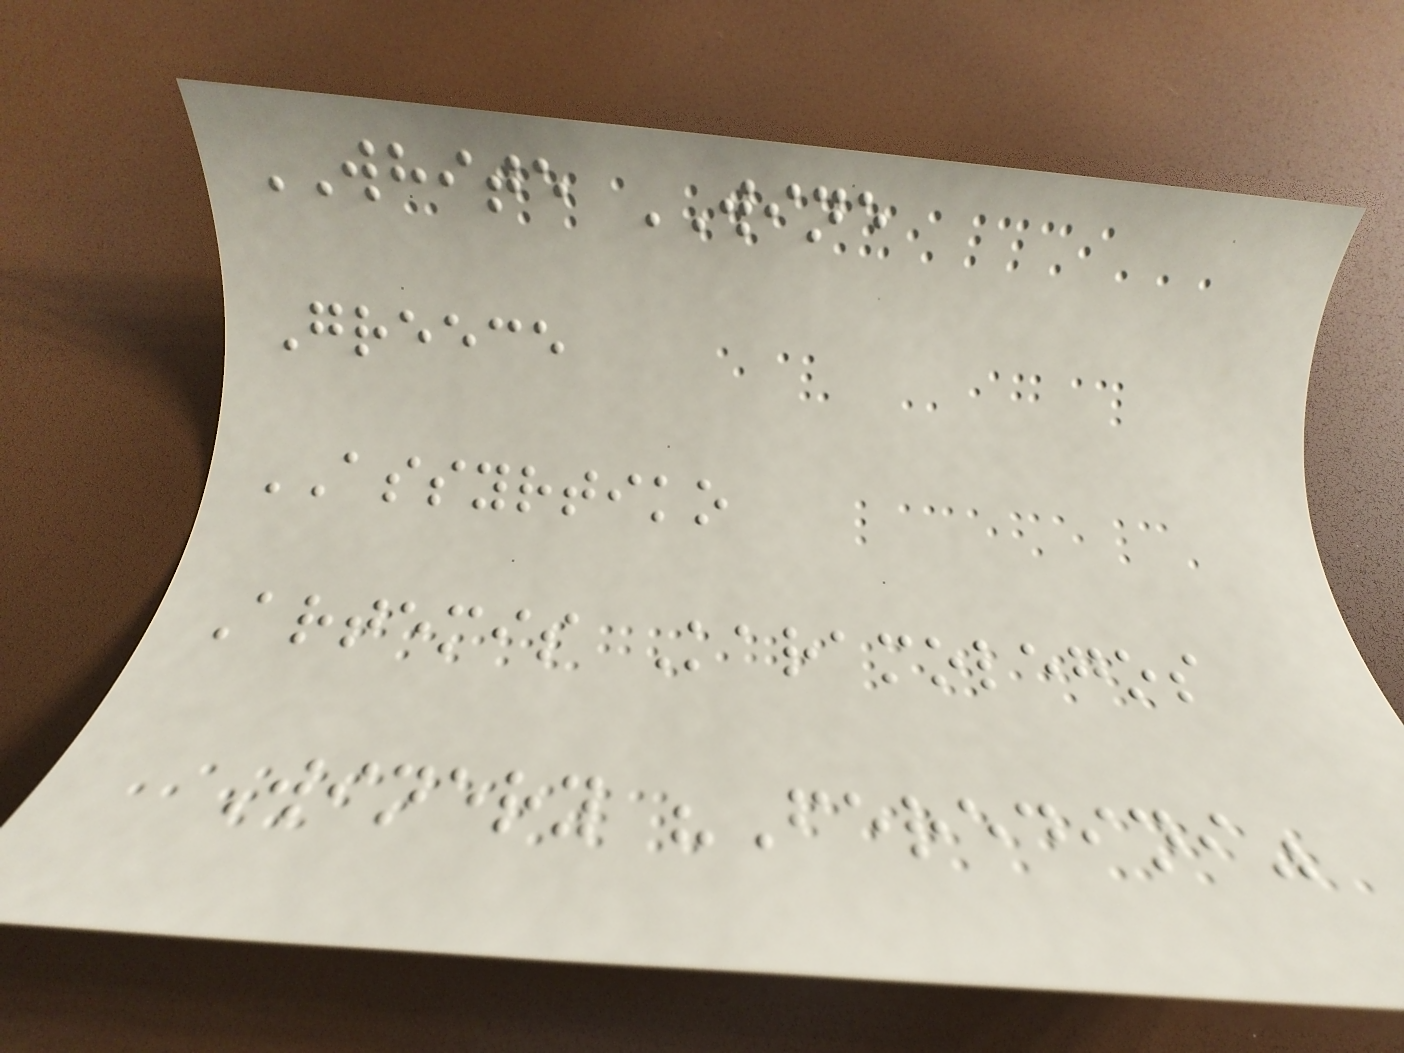WHITE WINE
Greece
ASSYRTIKO
Artemis Karamolegos
Winery "Feredini"
